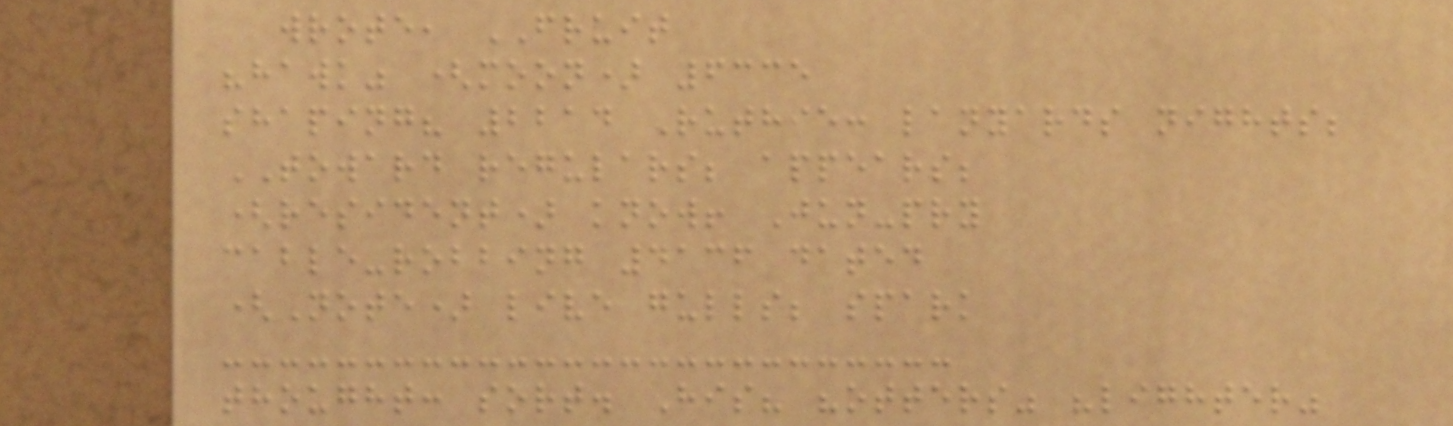wrote, FRUIT
"hawk" (moon) 6335
shaping? 2214 Ruthie: lanyards nights;
TOWARD regulars; appears;
(resident) know! Jun-pry
cable-robbing 4136 dated
(Note) live gulls; spark
thought: sort. His? "otters" "lighter"
